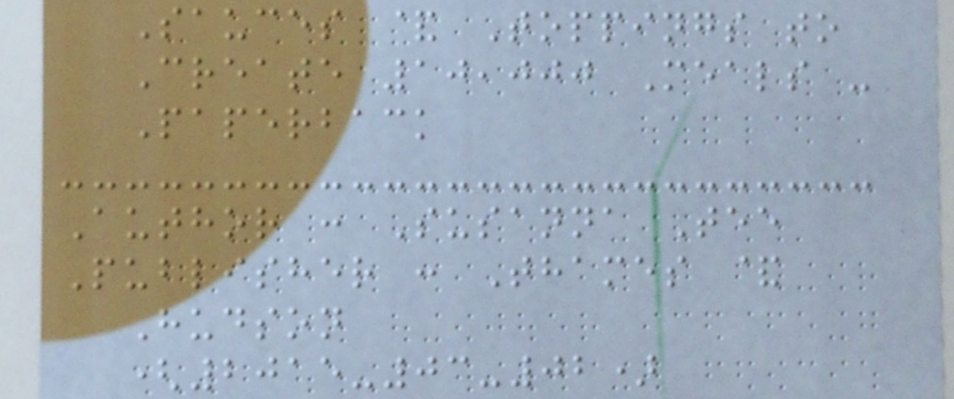Sauces & Toppings to
Create 10,000 Meals -
Paperback
Author : Susanna Tee
Publisher : Thames &
Hudson
(2015-03-02)
